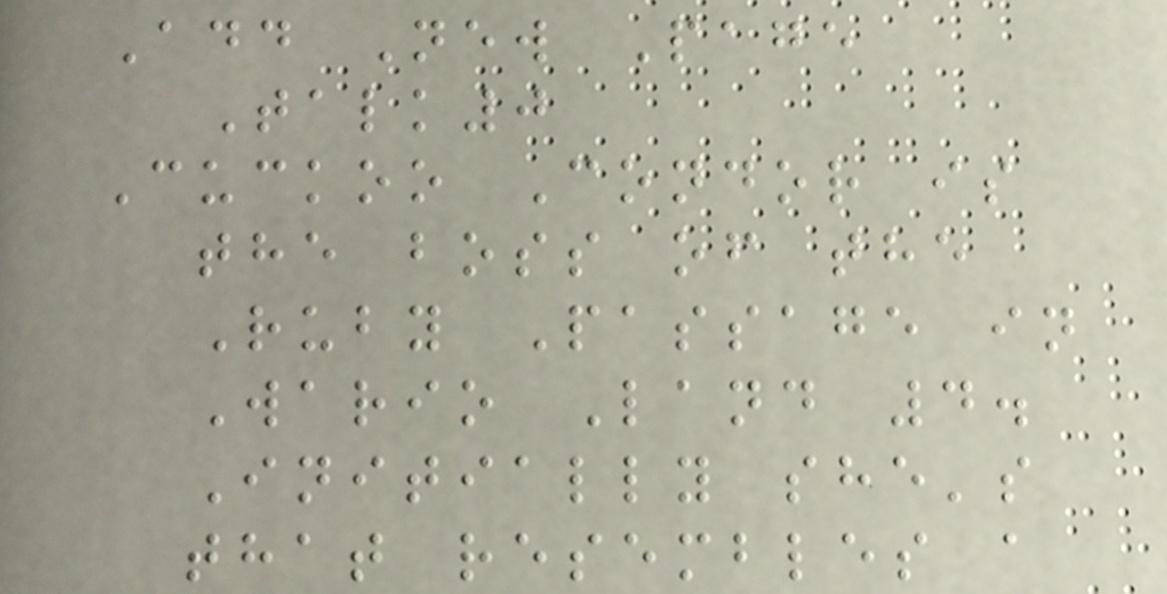Add New Page
Talk0
Cuckoo Condor is
the boss of the
Ruby Passage in
Wario Land 4.
Initially she's
that resembles a
